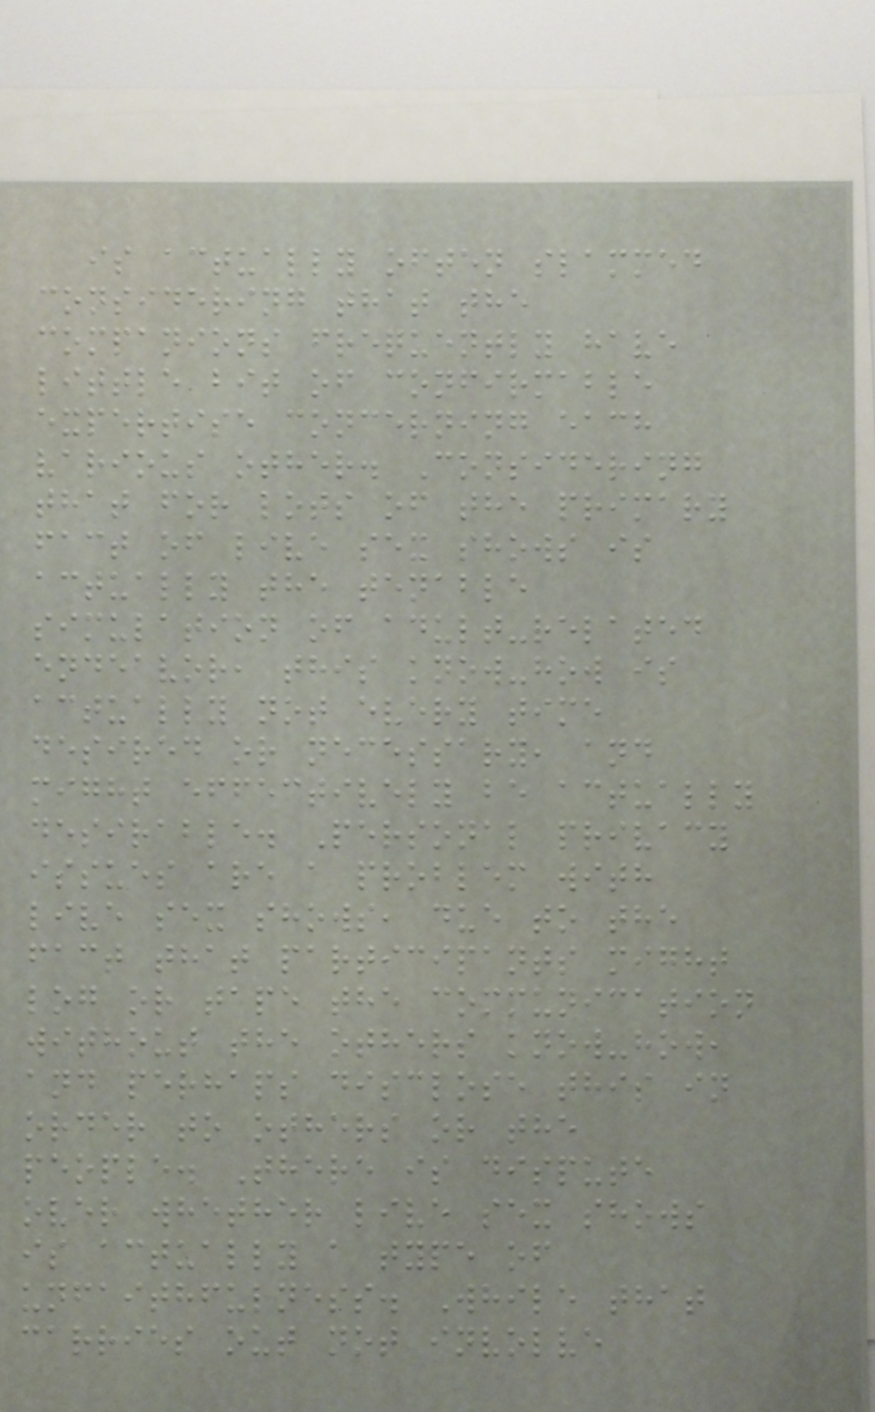is actually often slammed
considering that the
companions frequently have
little bit of confirmable
expertise concerning each
various other. Considering
that for lots of the primary
fact of live sex shows is
actually the tenable
simulation of adult-related
endeavor, this know-how is
actually not every time
desired or necessary, and
might effectively be actually
desirable. Personal privacy
issues are a problem with
live sex shows, due to the
fact that participants might
log or tape the communication
without the others know-how,
and perhaps disclose this in
order to others or the
people. There is dispute
over whether live sex shows
is actually a type of
unfaithfulness. While that
carries out not involve
